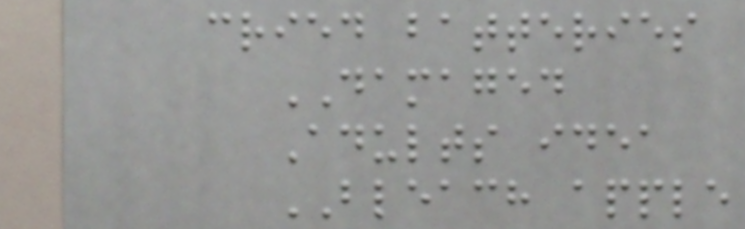cried batteries
DAMAGED
Adults idea
BLEACH apple
